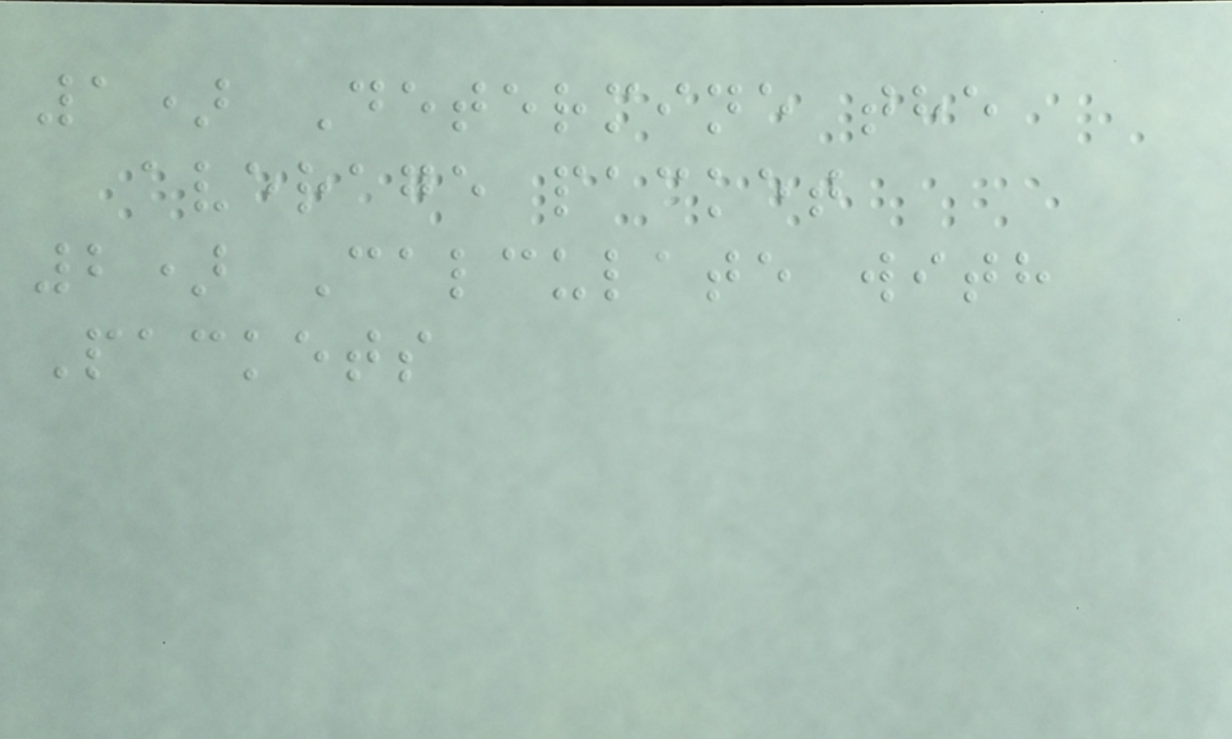1) Determine the
average packet
2) Calculate with
Packets
